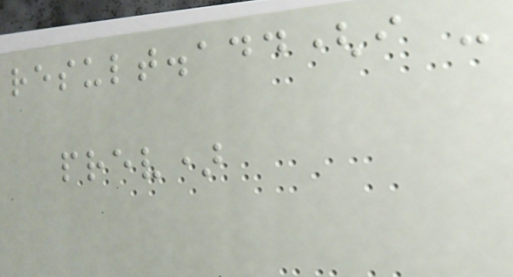result.add(i -
prev)
